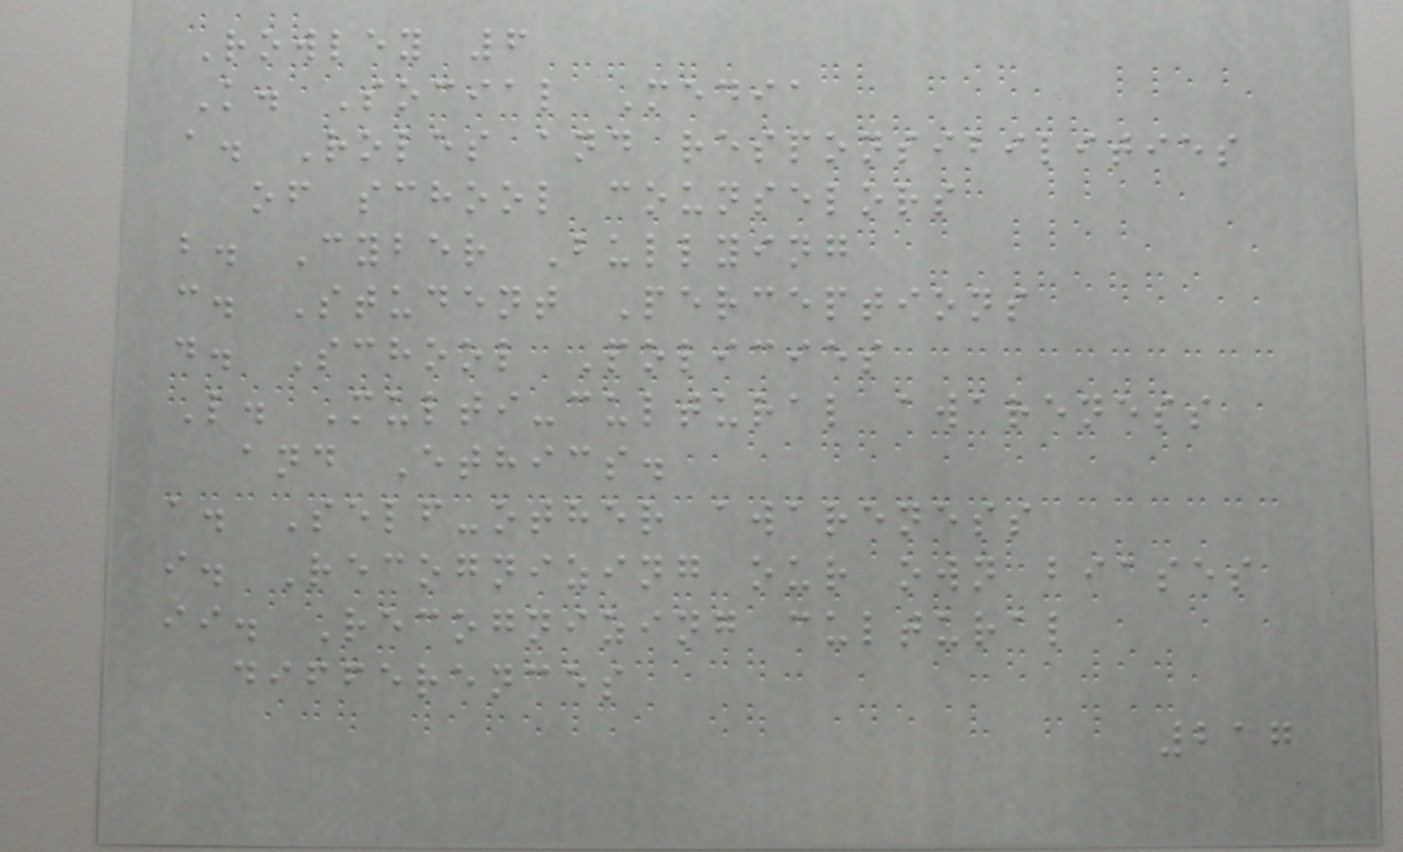Rowley 6
K. Social Media
a. Roles and responsibilities
of school counselors
b. Cyber Bullying
c. Student Perceptions
d. School Policies
L. Multi-cultural awareness
and Ethics.
a. Self-other awareness
i. Recognizing our own biases
ii. Recognizing cultural
differences
217
